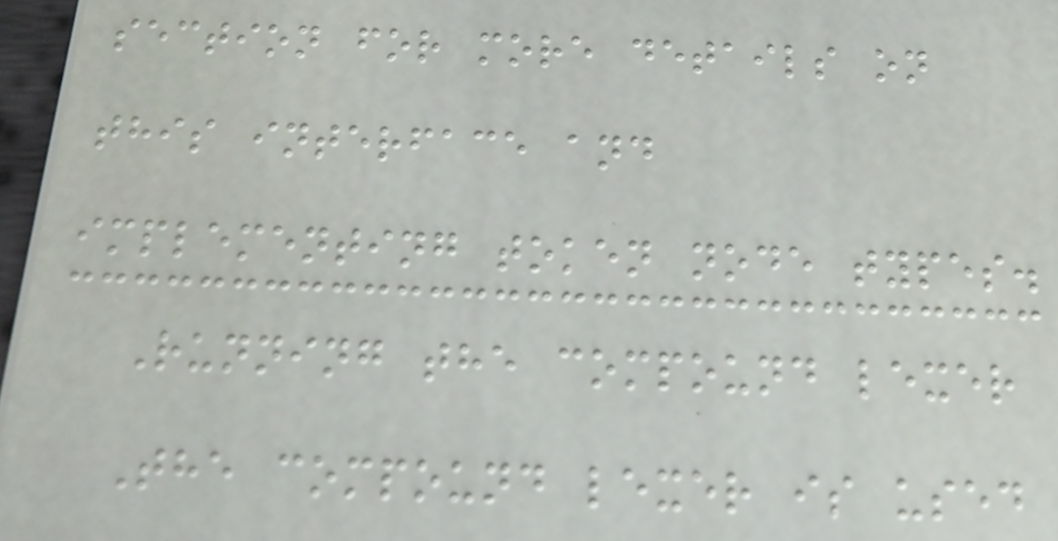section for more details on
this interface and
implementing token node types.
Running the compound lexer
The compound lexer is used
